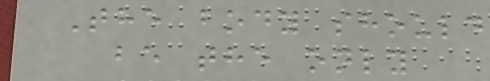The body should
be the only
